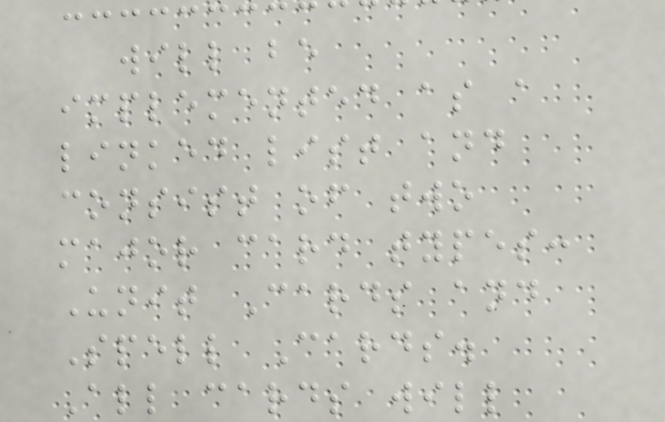will be
implemented as a
linked list and
consist of two
major card types:
Unit Cards and
Spell Cards.
All cards will
